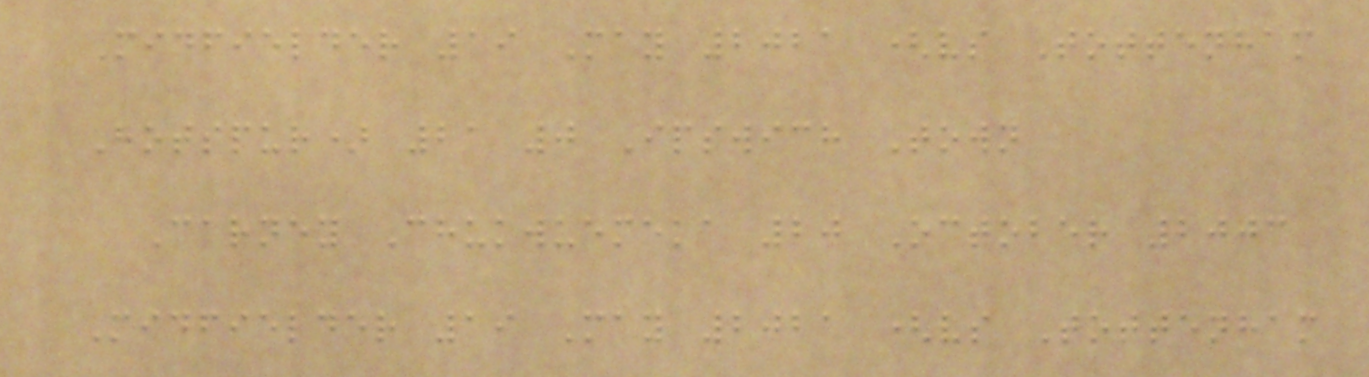Midfielder 19 May 2021 (vs Tottenham
Hotspur) 21 0 Ipswich Town
Carney Chukwuemeka 20 October 2003
Midfielder 19 May 2021 (vs Tottenham
